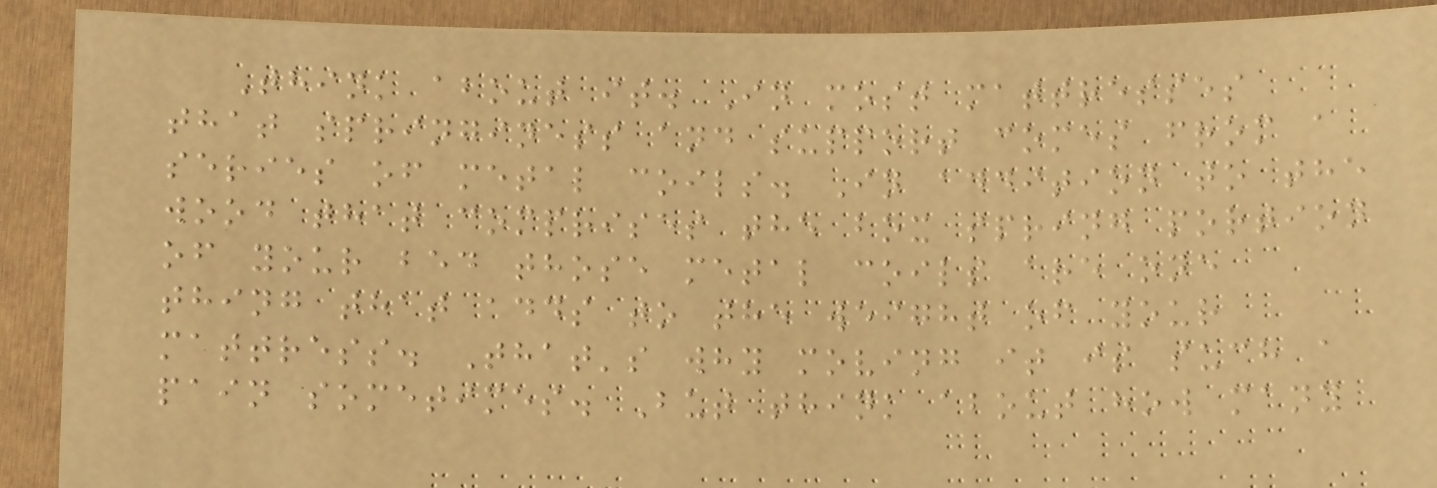Think about it. In most mattresses
that springiness and support comes from a
series of metal coils. In addition to the
wood that comprises the box spring portion
of your bed those metal coils are one
thing that adds to the weight of your
mattress. That's why moving it is such a
pain sometimes. But think about how many
